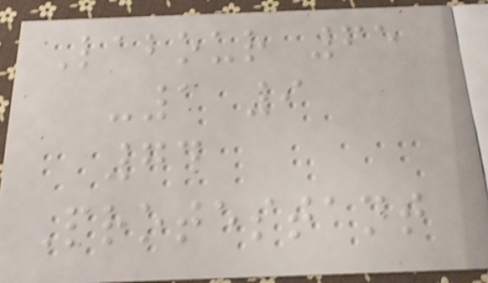Labour 65
-1 9
74
Protestant
